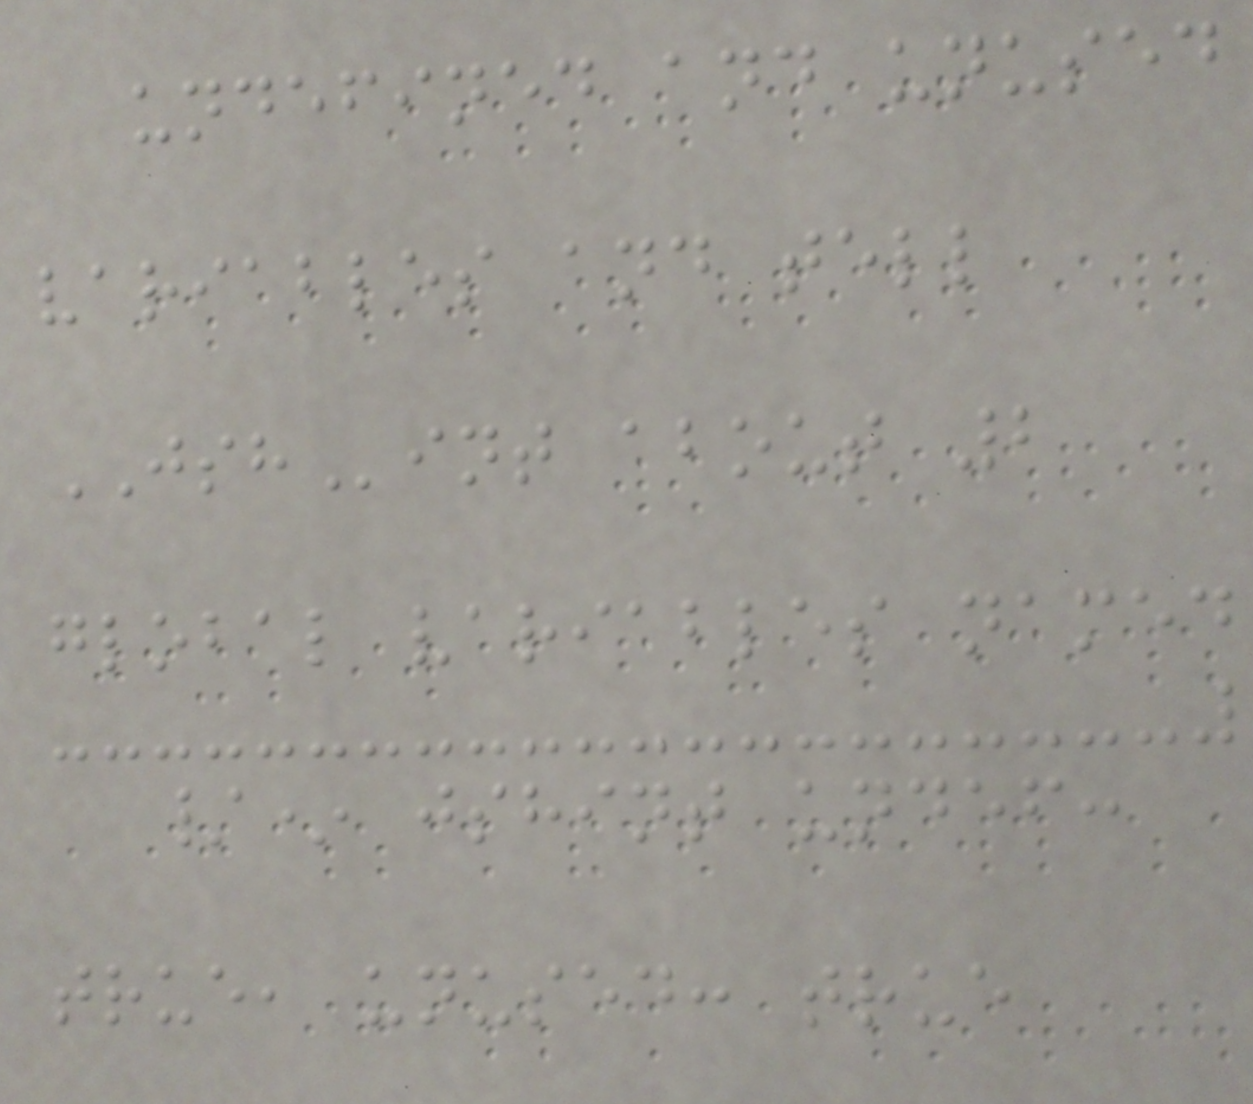undefined and unused
variables and tell
JSHint about 2
global variables named
/* jshint undef:
true, unused: true
